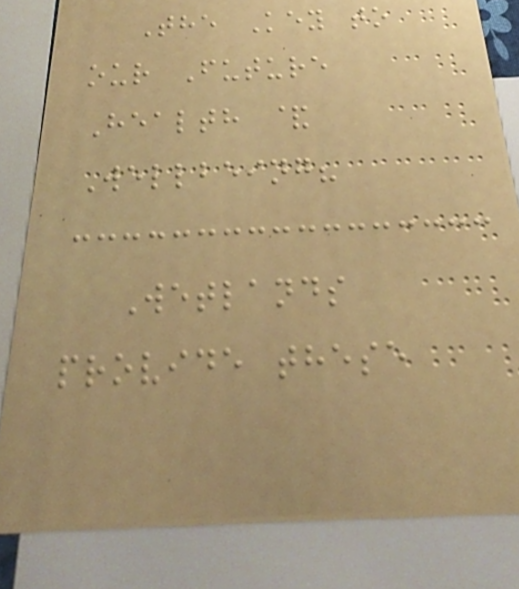The Key to
our Future
Health &
Wellbeing?
Wetlands
provide these
